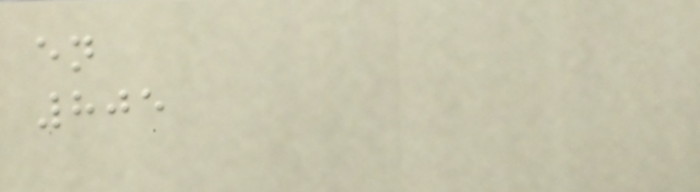en
805
